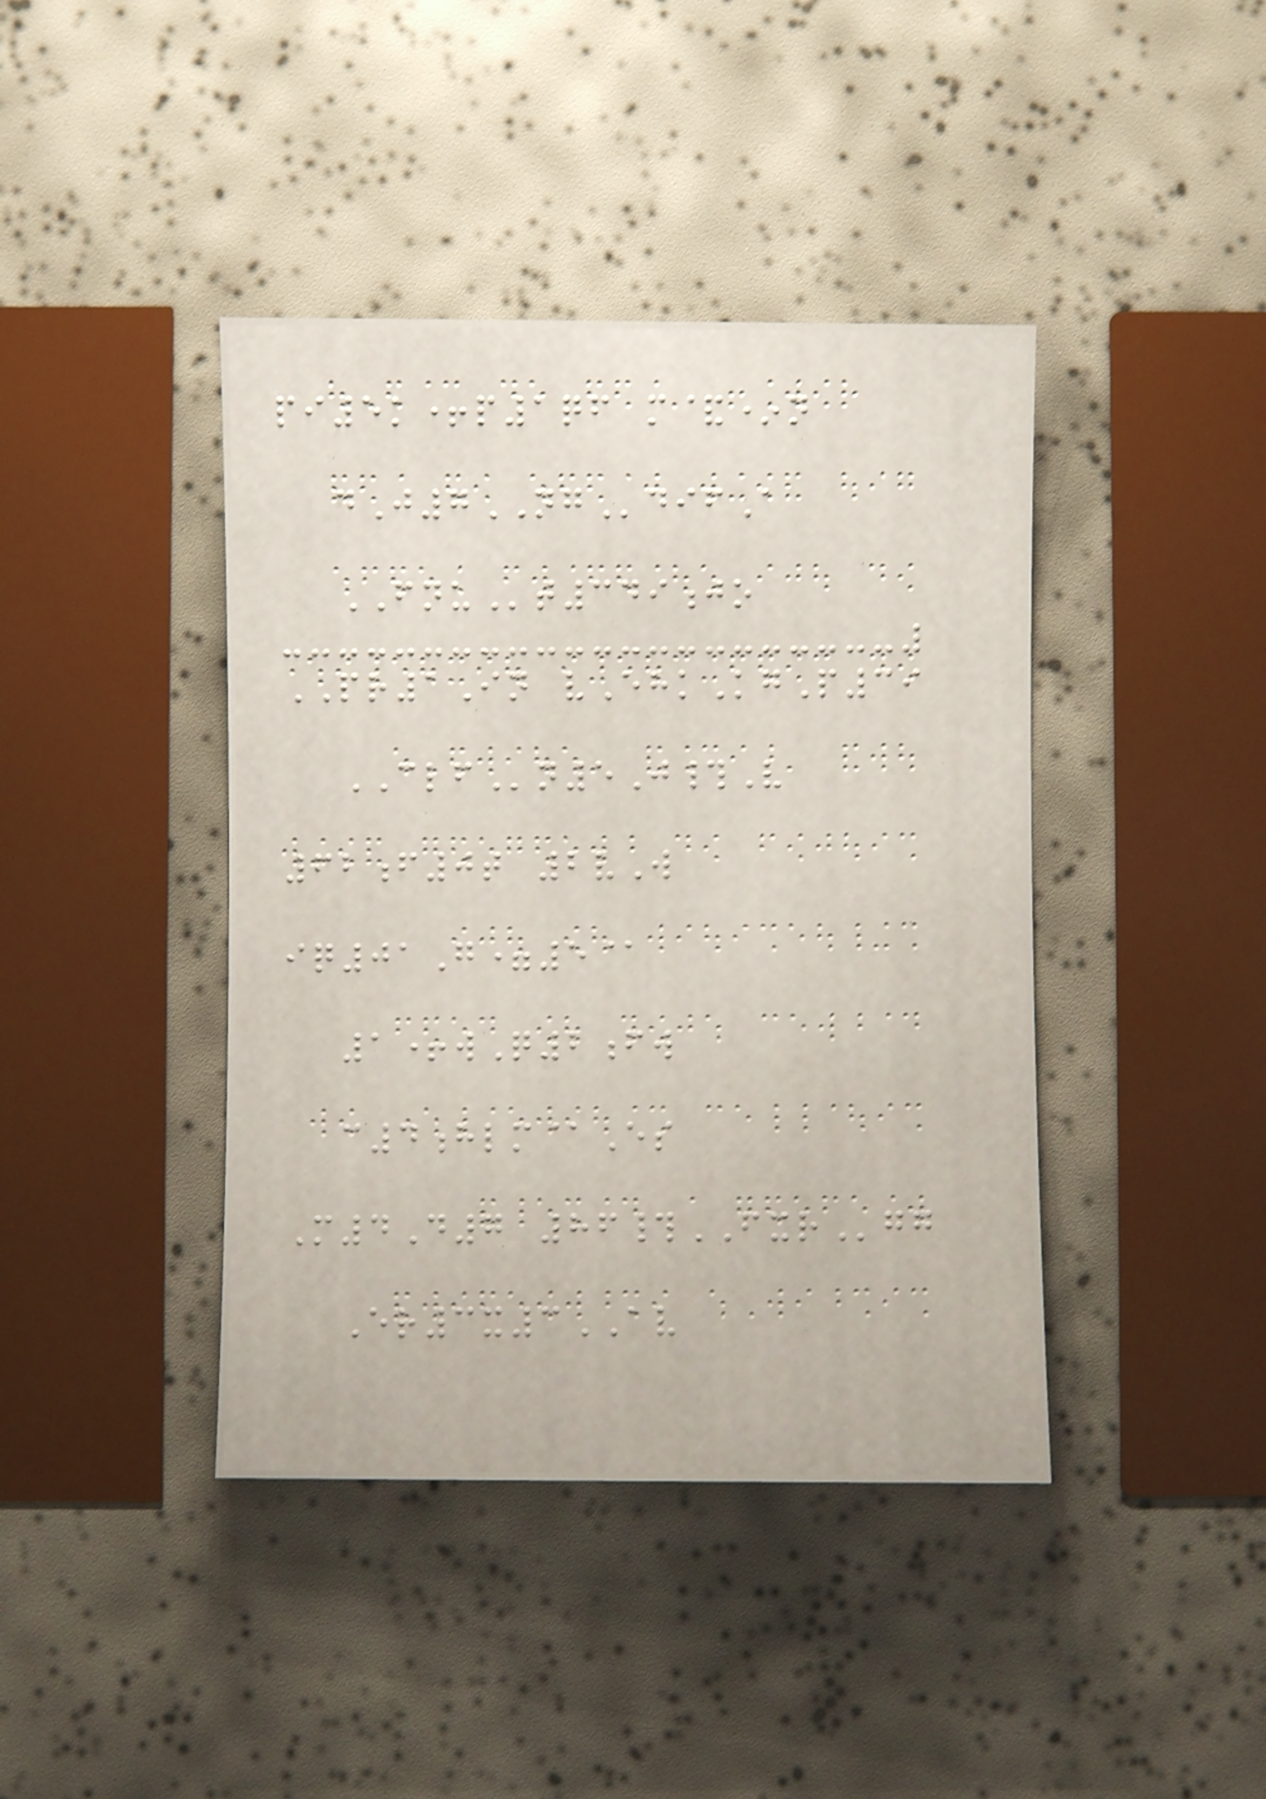pi5k+p1qf m&*n
dJ7NGdifA
FNUt349jo
PR1In vEhkKgP39
CLFn5J#V
62f0t 2vW
iq01G=5@
1+wQ2fw
c4hlm@Es
M4D7 86#FXRgg
Er3x3AV
